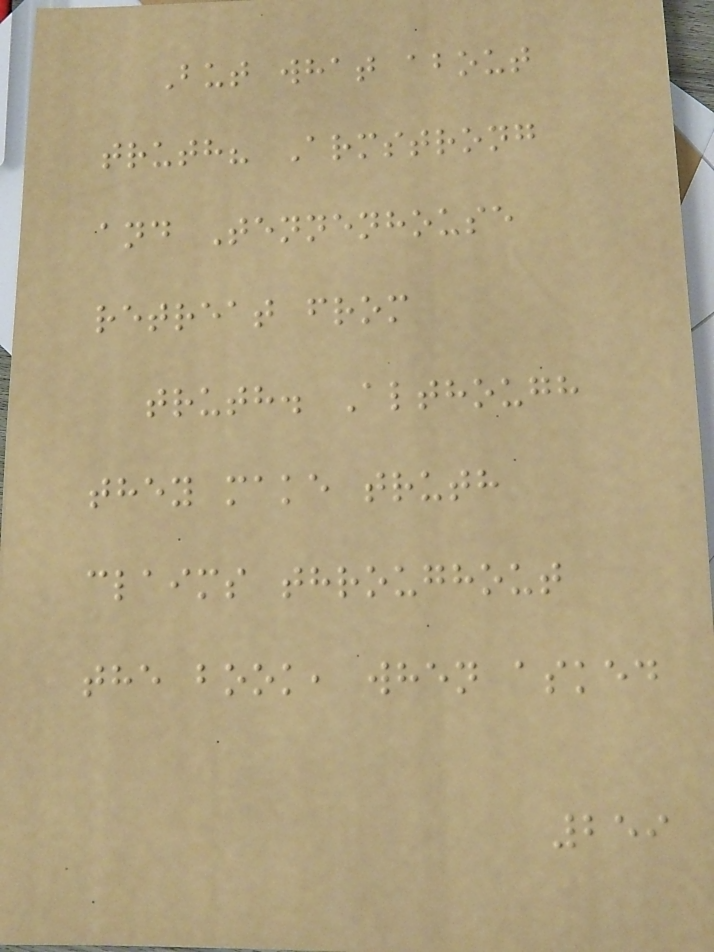But what about
truth? Armstrong
and Tennenhouse
retreat from
truth. Although
they make truth
claims throughout
the book, when asked
259
